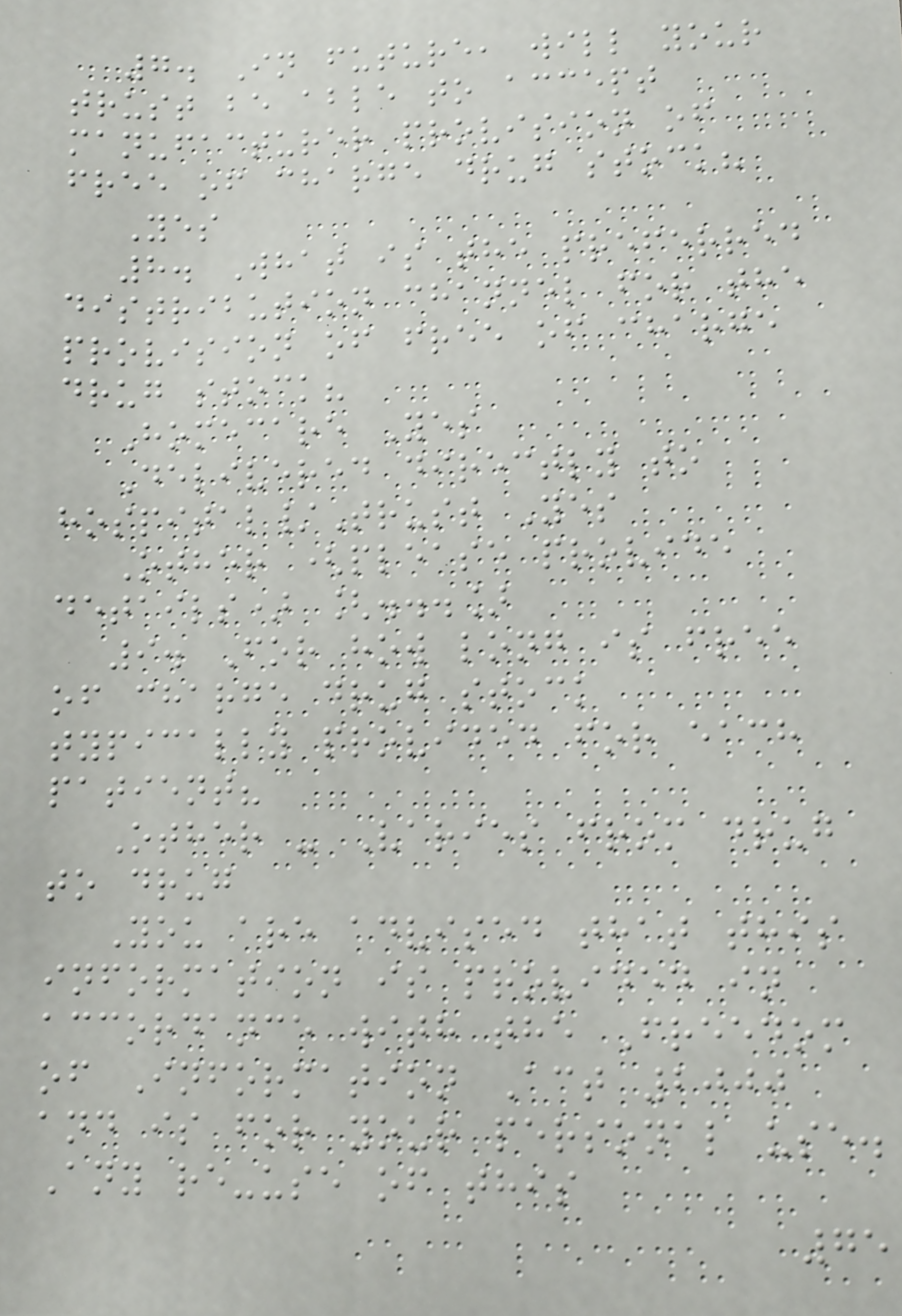7. In future, will your
trust be able to accept
manufacturer provision of
free of charge drug stock?
Yes
8. What is the preferred
distribution channel for the
provision of free of charge
drug stock?
Homecare Yes
Delivered directly to
hospital/Trust Yes
Other (please provide
details) [...]
9. For how long is free
of charge drug stock
typically provided for each
patient?
Other - Varies from drug
to drug
You are advised that this
information is provided in
accordance with the Freedom
of Information Act 2000
and is for your personal use.
Any re-use of this
75
